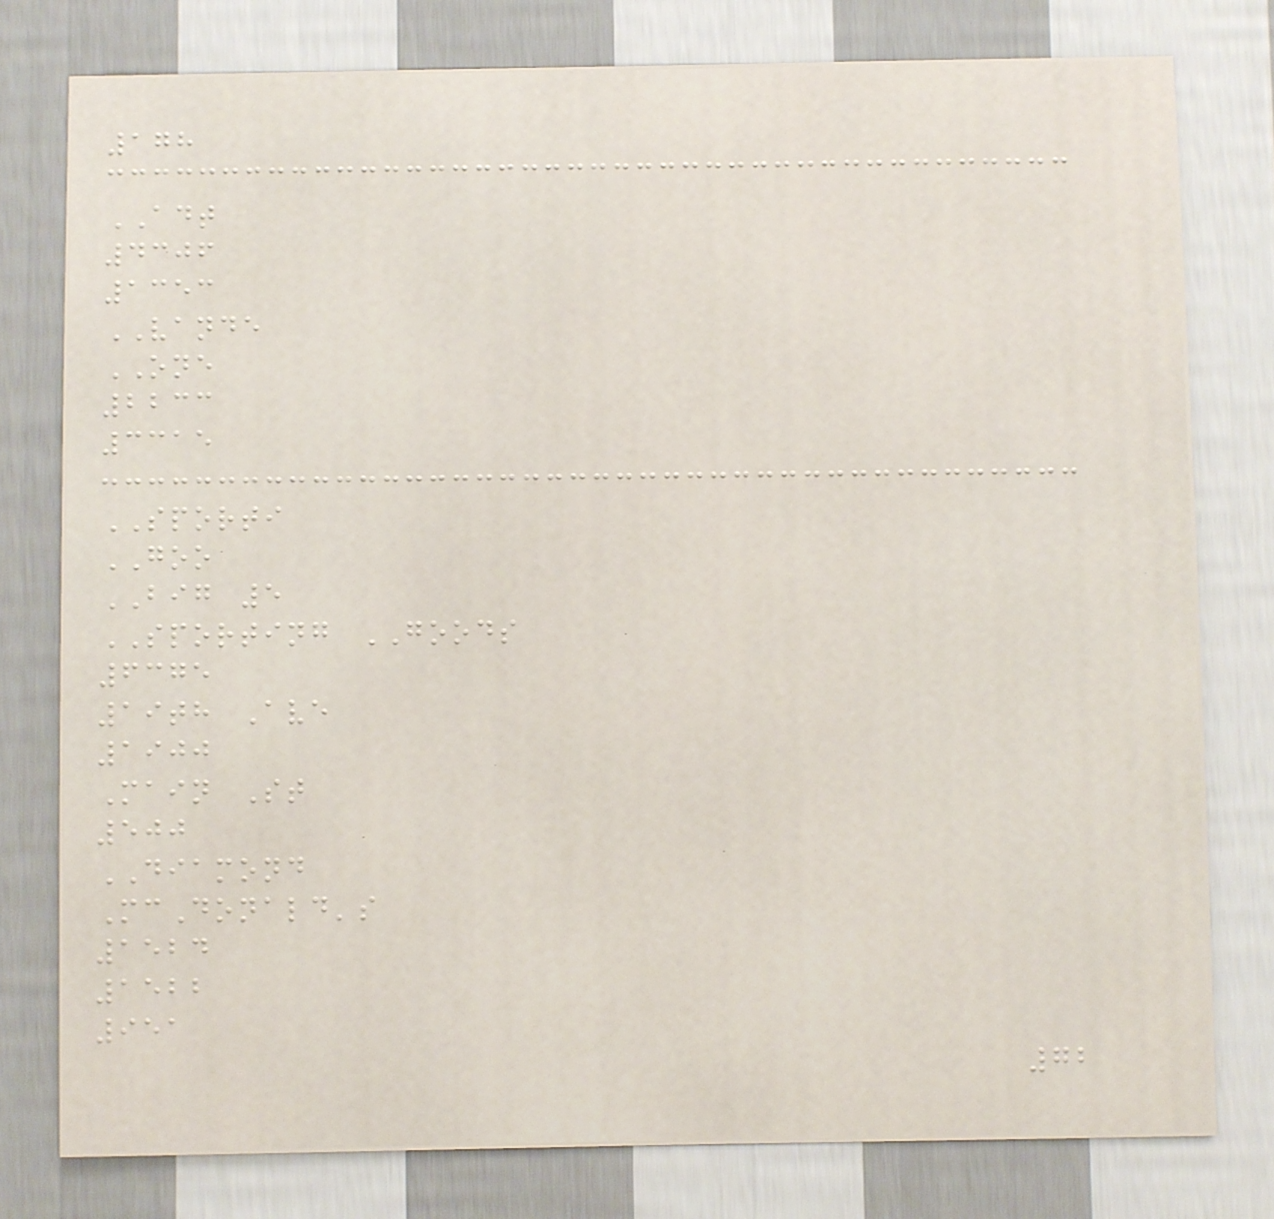178
ADT
4306
1353
VANDE
ONE
2233
3315
SPORTI
GOO
BIG 5
SPORTING GOODS
6375
19th Ave
1900
Main St
500
DIAMOND
McDonald's
1524
1522
951
72
